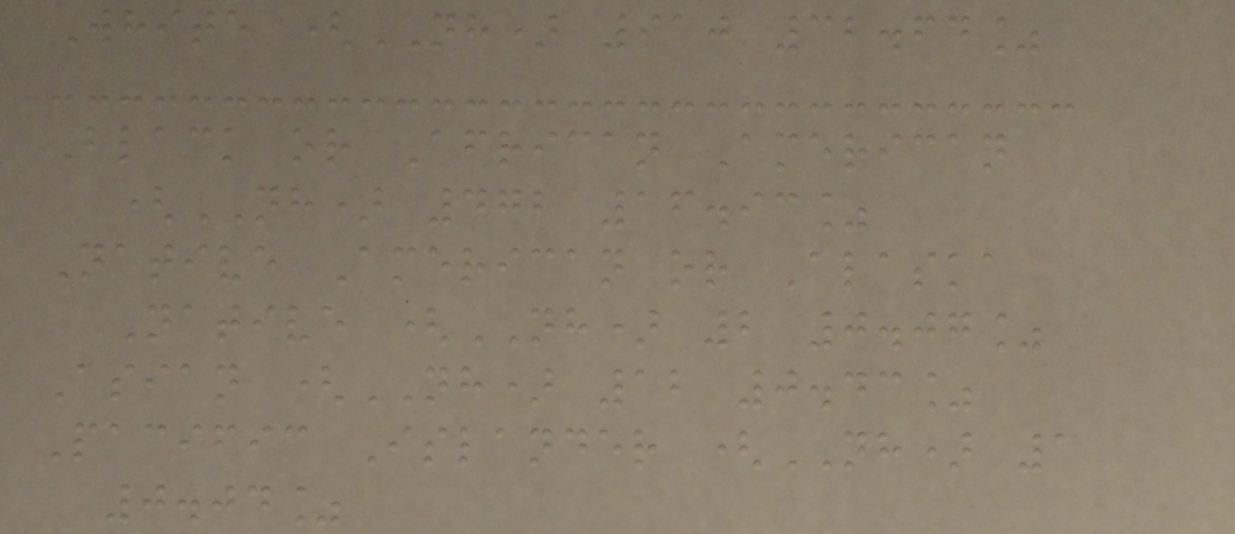White (NH) 910 32.64%
Black or African American
(NH) 472 16.93%
Native American or Alaska
Native (NH) 2 0.07%
Asian (NH) 12 0.43%
Pacific Islander (NH) 1
0.04%
